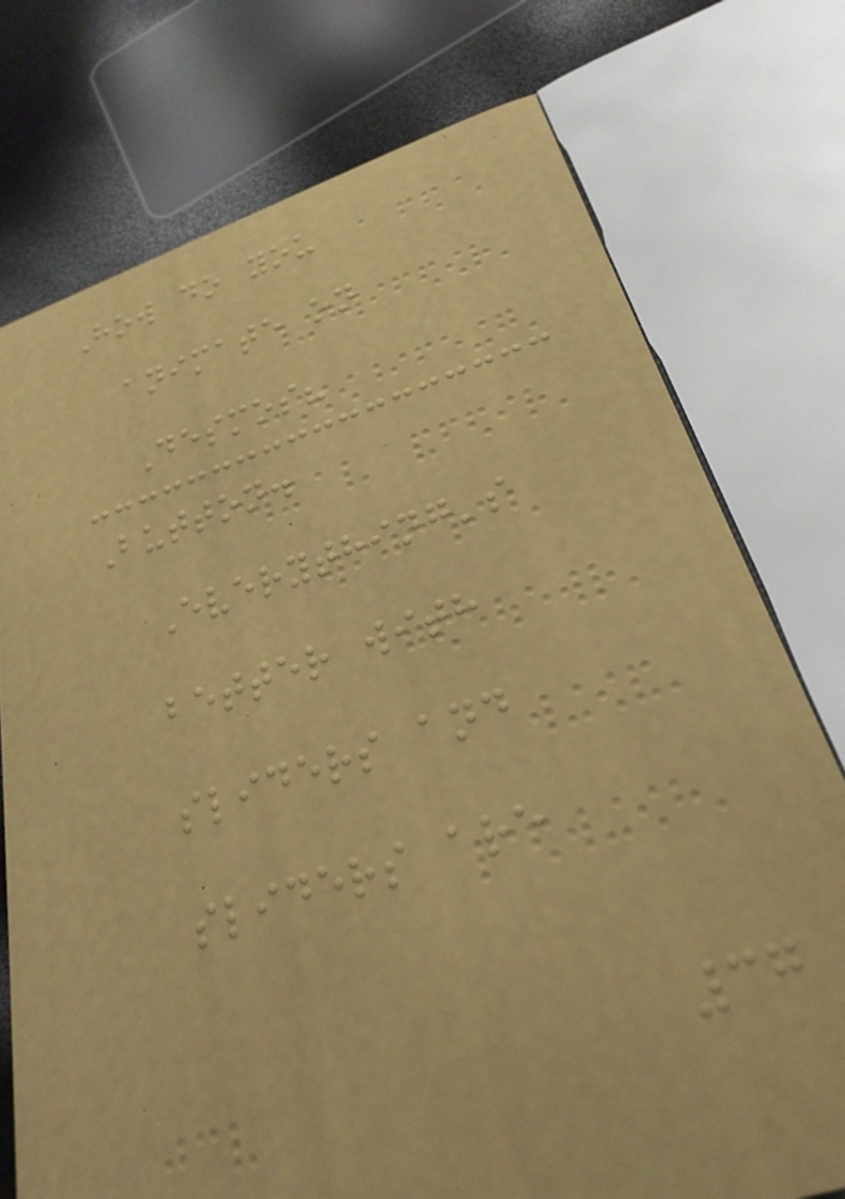How do you
animate on
Desmos?
Button.
Everything's
better with
sliders and
sliders are
37
